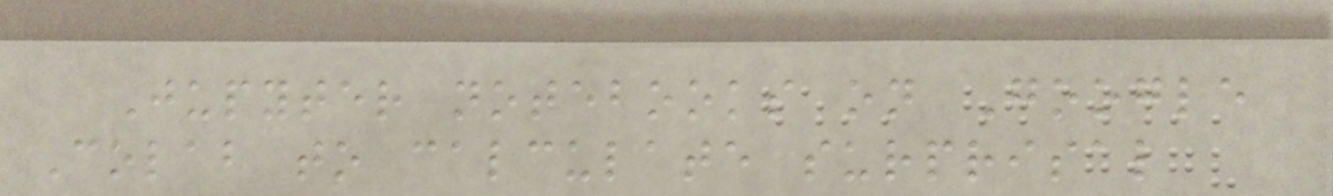Jupyter notebooks on Google
Colab to calculate surprisal
